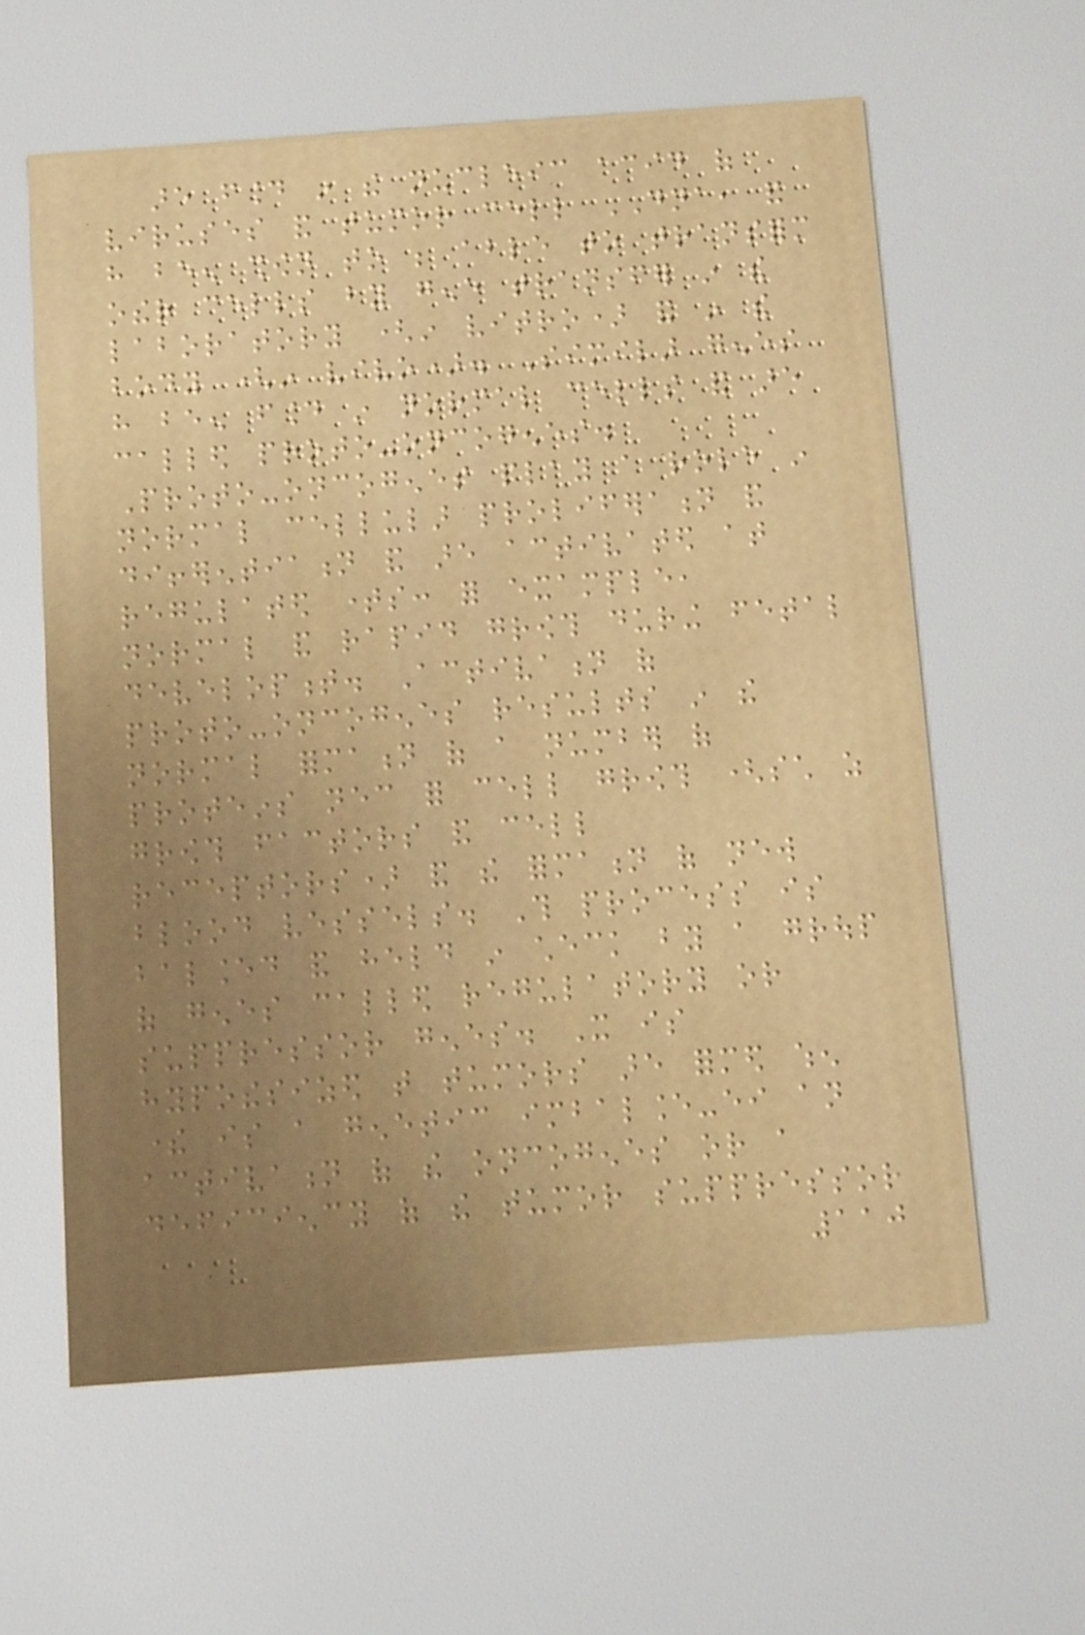are found in the nucleic acid of
viruses and tumor cell DNA, and
have been shown to be able to transform
other cells by gene transfer in the
laboratory (in vitro) and in the
body (in vivo). Similar genes
have been found in normal cells and are
called proto-oncogenes.
Proto-oncogenes play a role in
normal cellular proliferation and
differentiation and are activated at
regulated times: for example,
normal and rapid growth during fetal
development. Activation of
proto-oncogenes results in the
normal formation of a number of
proteins necessary for cell growth (such as
growth factors and cell
receptors) and the formation of new
blood vessels. This process is
balanced and held in check by a group
of genes called regulatory or
suppressor genes. It is
hypothesized that tumors are formed when
there is a genetic imbalance-either an
activation of the oncogenes or a
deficiency of the tumor suppressor
110
